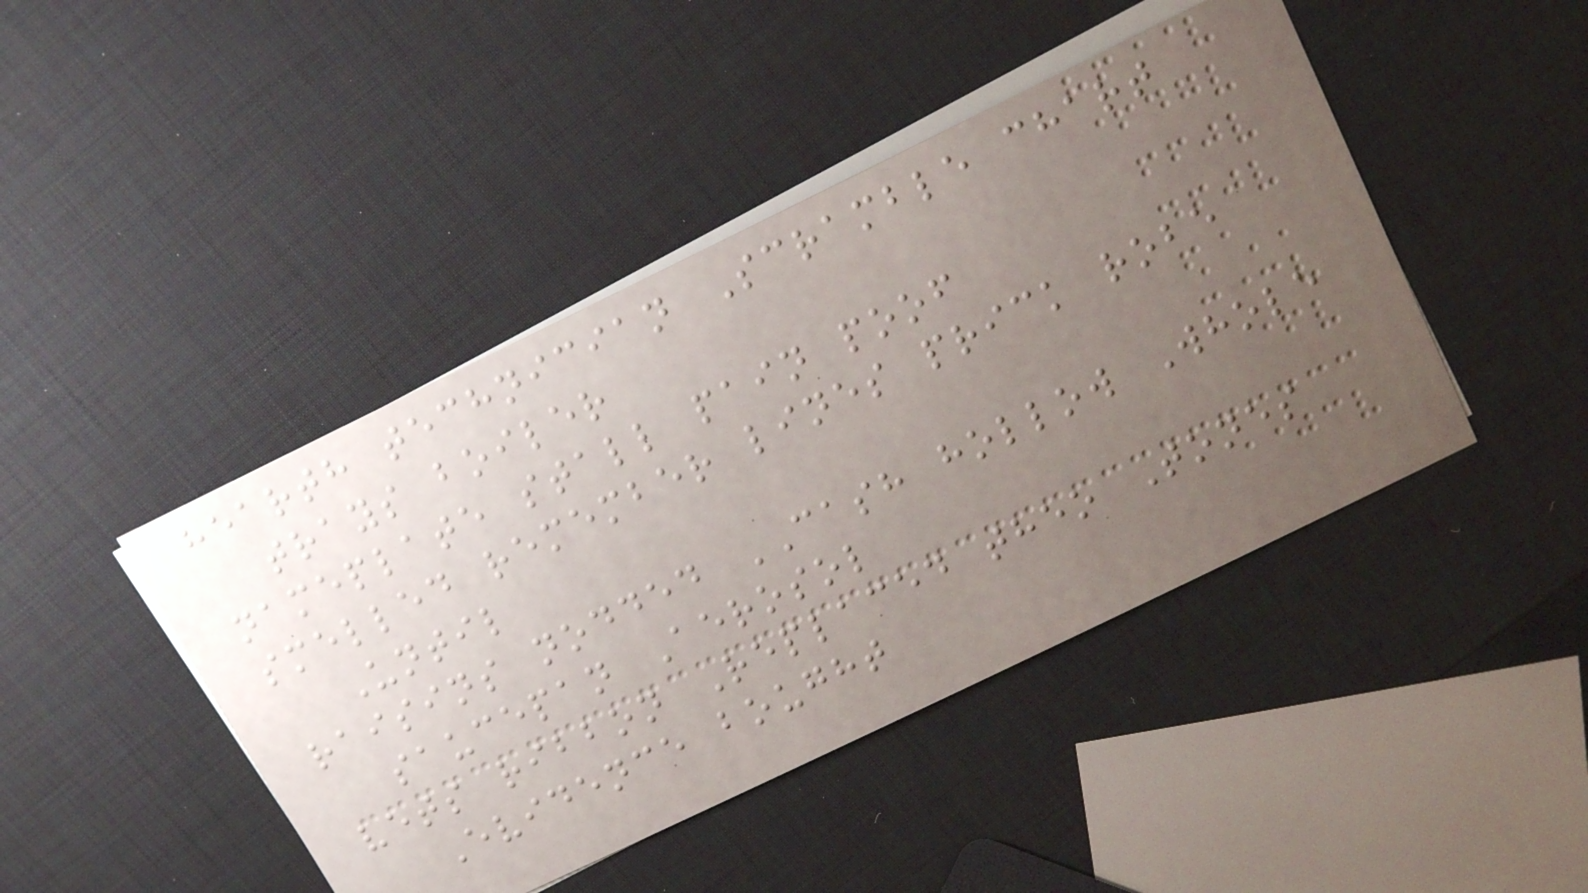hearth technician Scramble chart
trays boiler
nameplate stall pain poof
smelled remember lines prick robe
Until
raisins nodded CASH hollow Whole
saucepan Aerosol
vets ribbon Replaced theo Tones
Evidence bought
